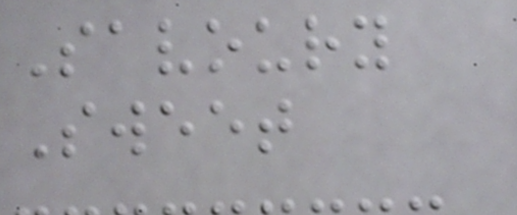Savoury
Sweet
